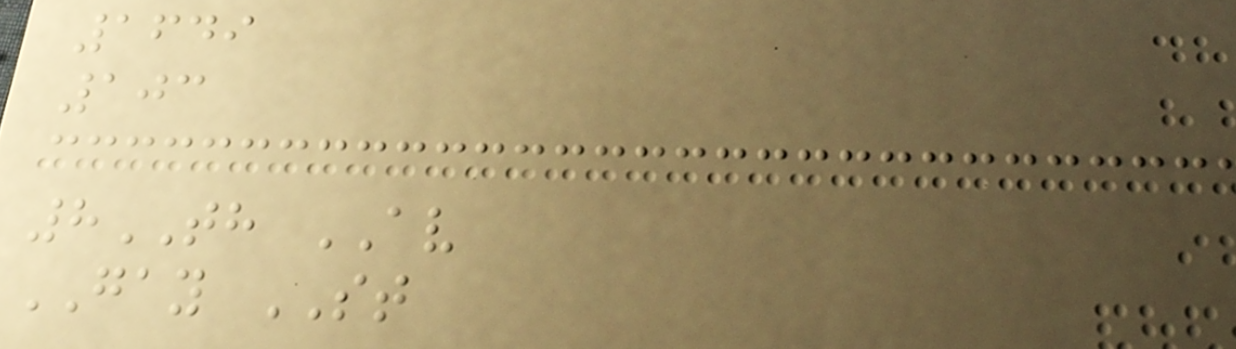1649
103
8TH AV
GAY ST
